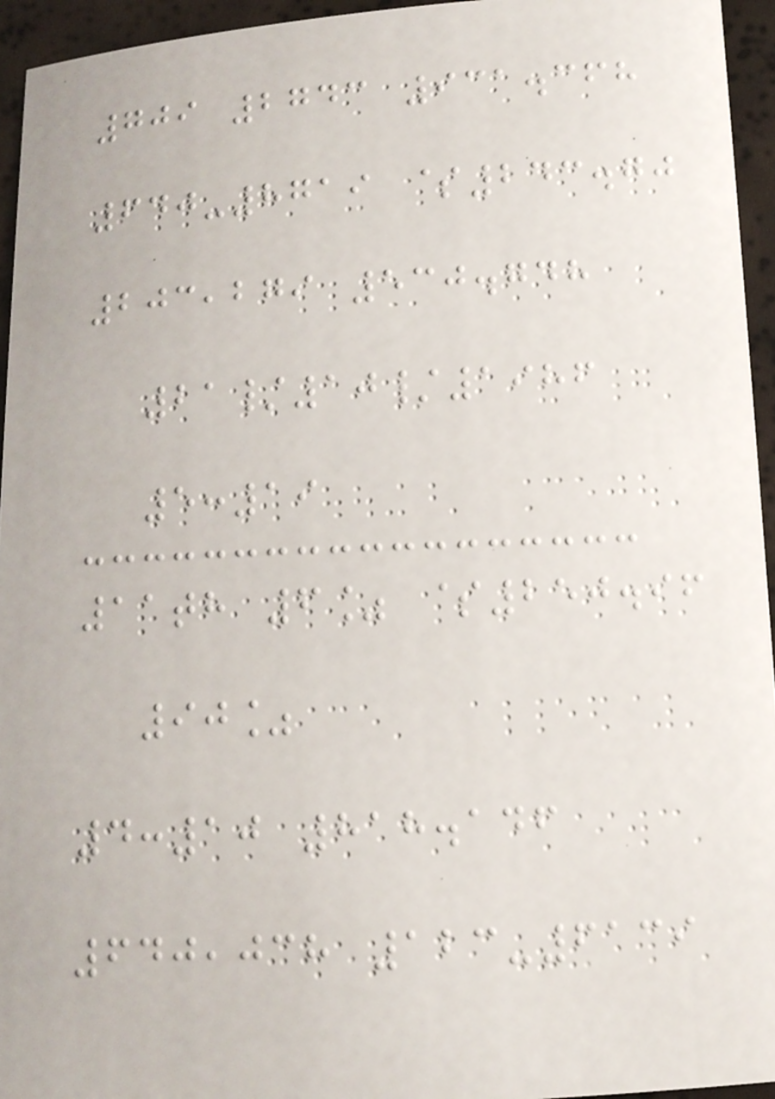709 2743 931.368
640-8719 $243.70
203,279 530.748
21/10/1986
5:19
11th 6% $250.96
90%
4:10 818.146
640,038 123-6139
